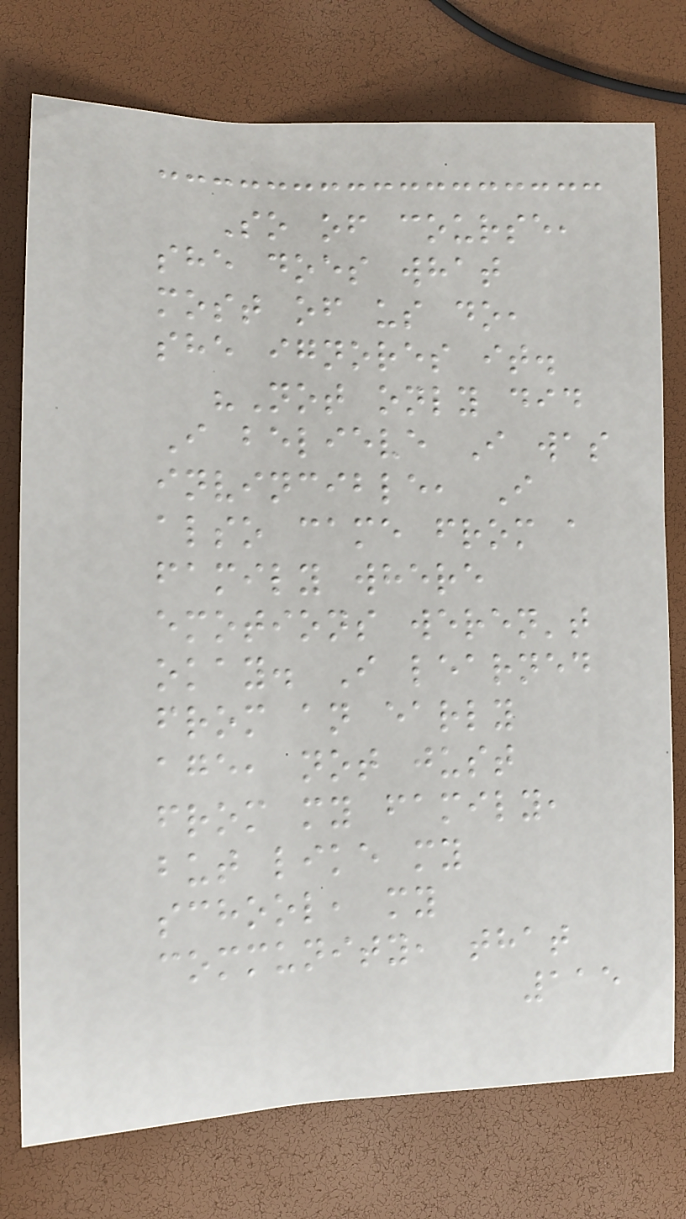So of course,
she does what
most of us do,
she ignores it.
"Not only did
I believe I was
invincible, I
also came from a
family where
emotions weren't
okay. I learned
from an early
age, not just
from my family,
but like my
school, my
community, that
115
